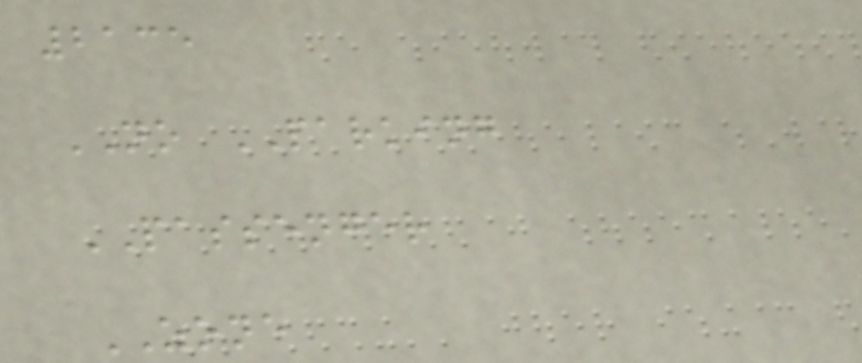2135
NO PARKING
PASSENGER
ZONE
